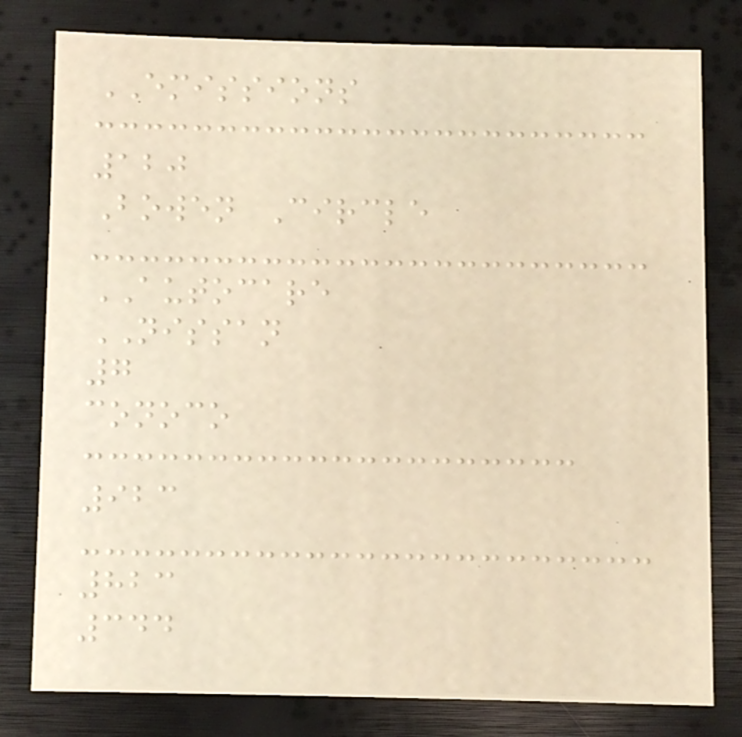EMISSIONS
120
Bowen Circle
AUTOCARE
NISSAN
7
conoco
923
823
344
